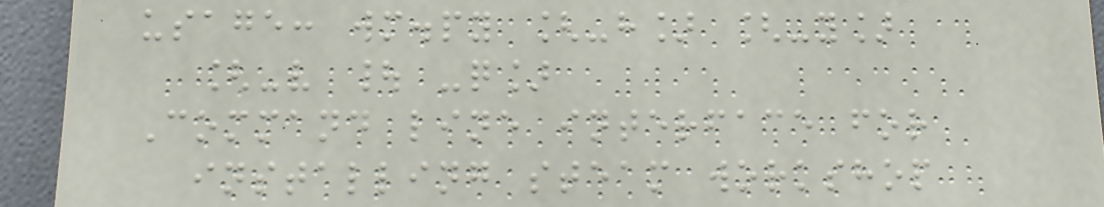usage: wm.py [-h] [-y]
[-v | -q]
Command line interface for
installing steam workshop
